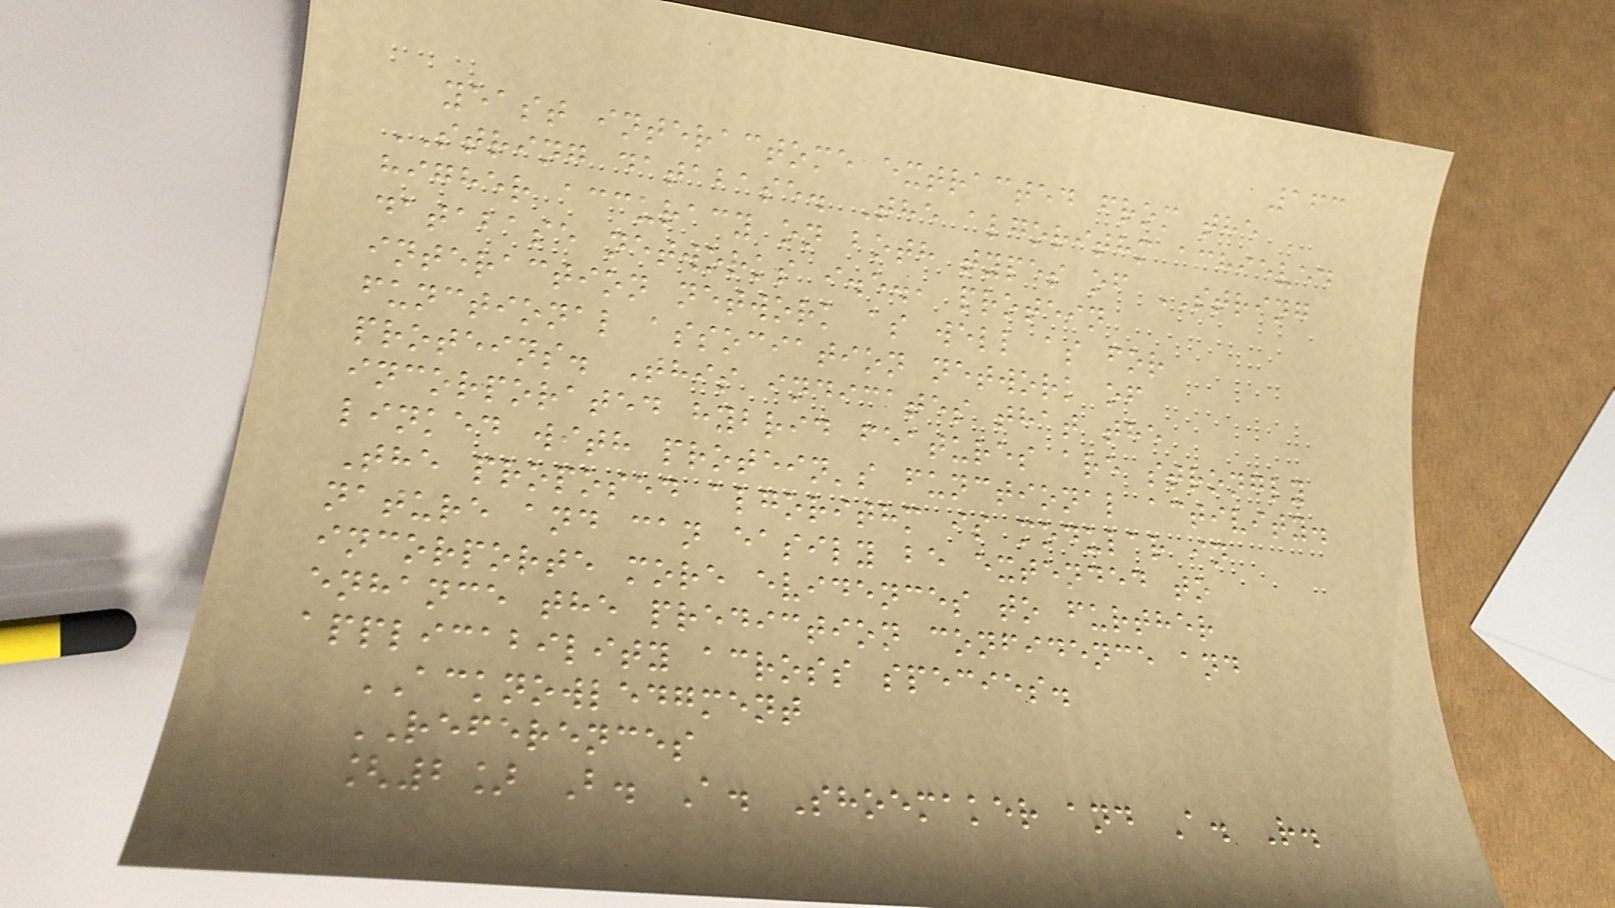163
yeast interactome extracted from the
STRING database. The algorithm achieved
higher accuracy on both types of STRING
database networks i.e., protein
interaction network as well as for
functional association network of
proteins. This indicates that the
incorporated hybrid features are strongly
linked with protein's functional activity.
The proposed algorithm is modular in
nature and can easily be extended to
incorporte more evidences to further
enhance the prediction confidence and
applicability across species.
ACKNOWLEDGMENT
REFERENCES
[2] B. A. Shoemaker and A. R.
